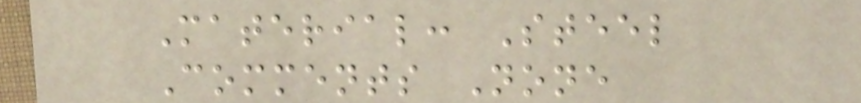Material: Steel
Comments None
